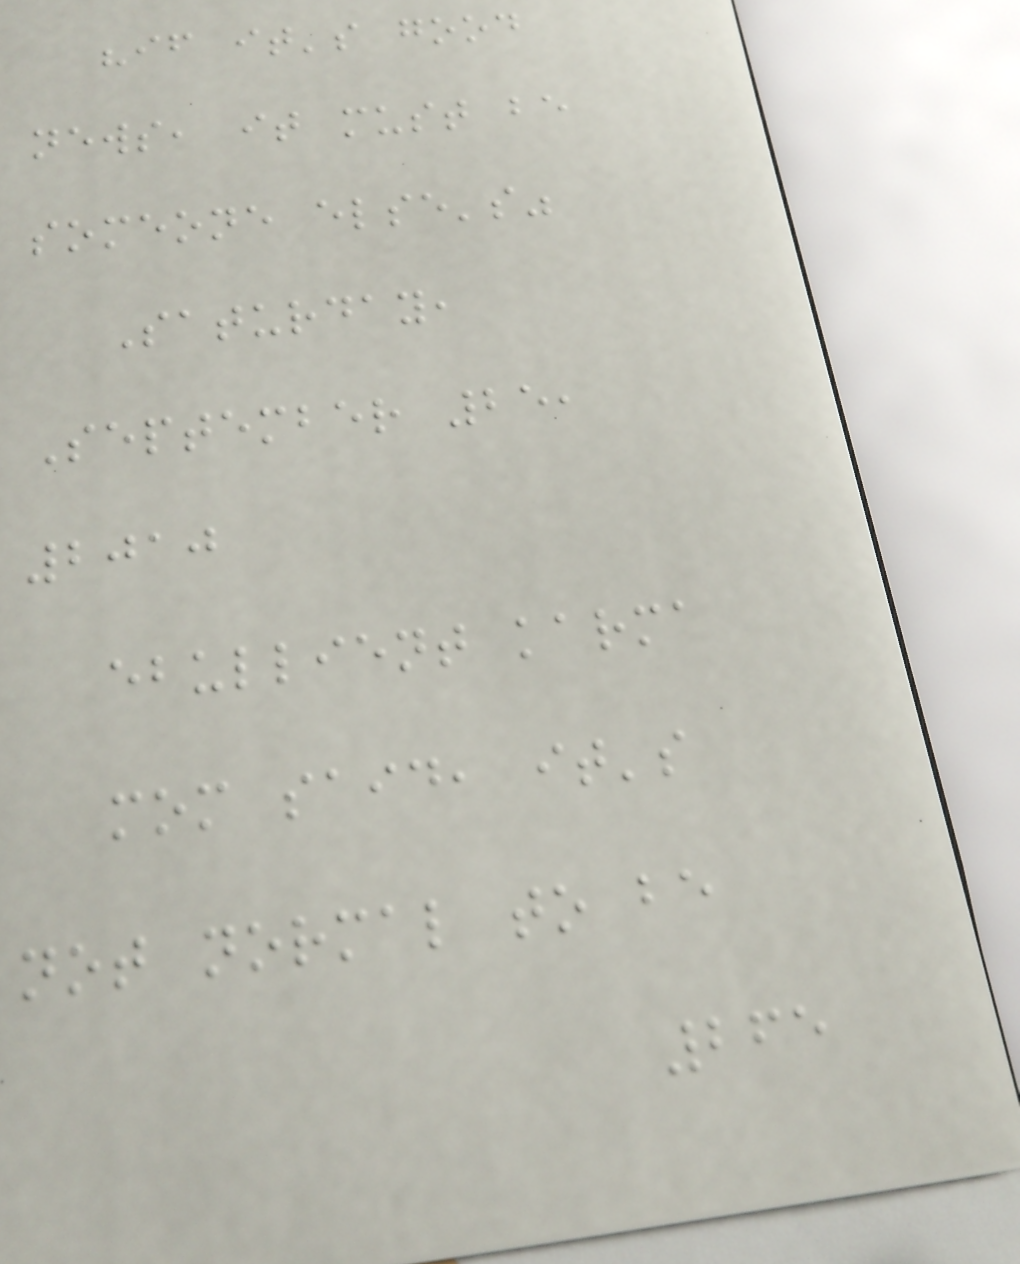"if it's good
news, it must be
someone else's"
Saturday,
September 25,
2010
ebullient karma
mom said, it's
not normal to be
265
